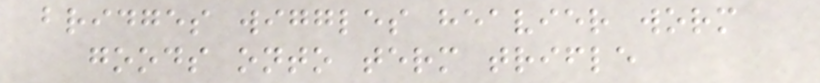bridges wiggles heavier worm
goods onto term trifle
